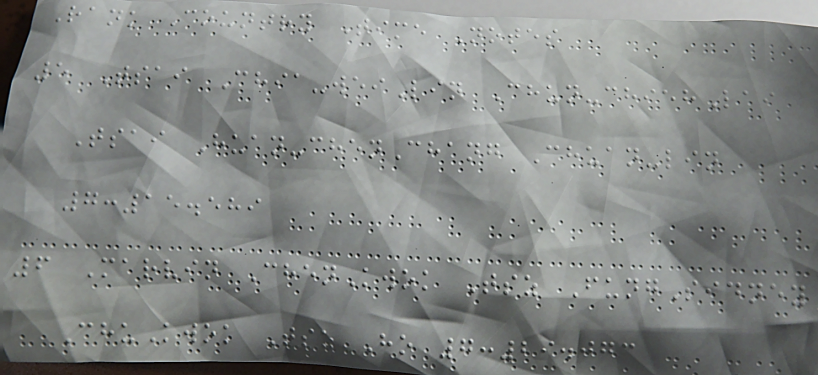Rank Country Time Notes
5 Tsai Chia-weiLin Chun-chiehLai
Tsai Huan-chenChang Chuan-lin
7:15.589
6 Marvin ChenKwok Tsz FungSidney
ChuKwok Tsz Ho 7:29.073
